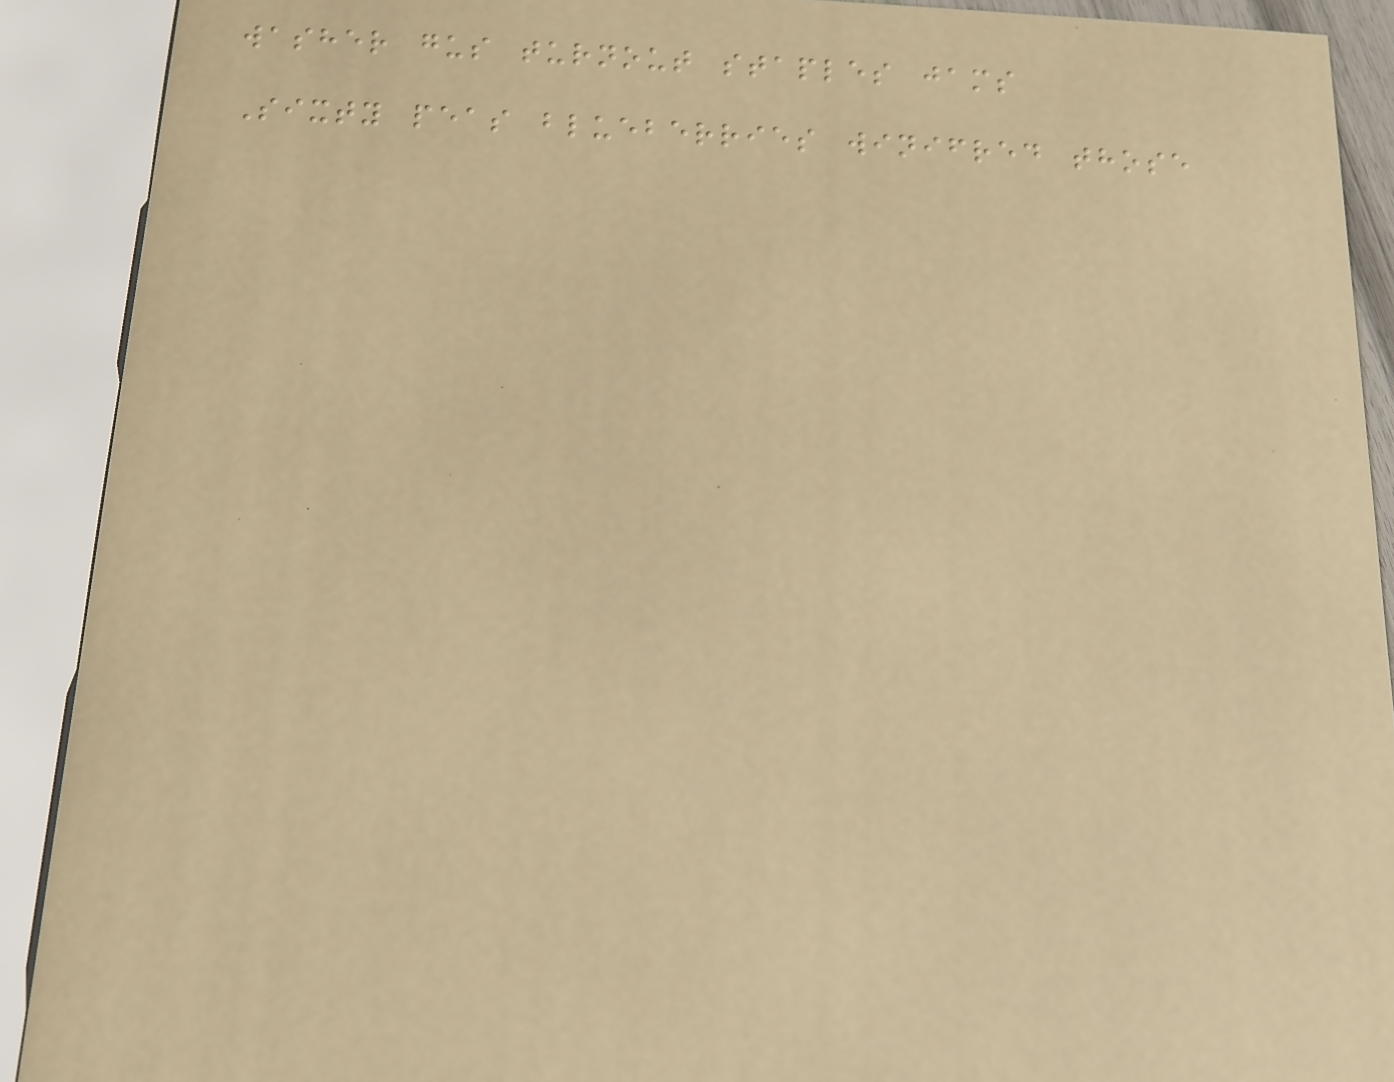washer gus turnout staples jams
Sixty peas blueberries winifred those
